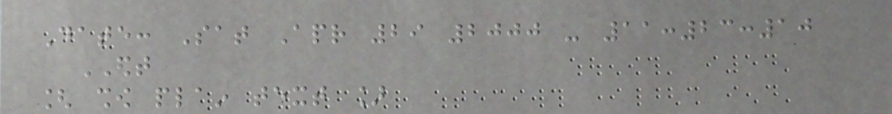Date: Sat Apr 29 2000 - 11:23:10
EDT
[ show plain text ]
